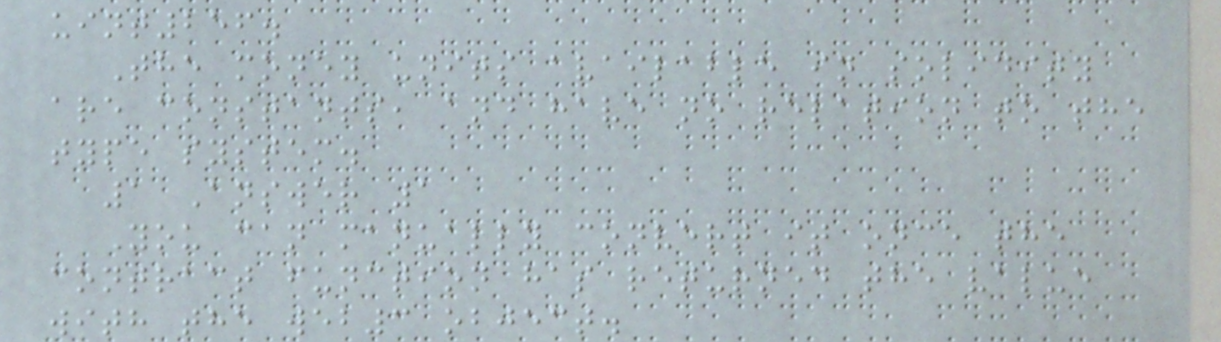uint256.
The money units available in solidity
are constants, and have no relation to the
type system.
1 Answer 1
You can manually convert it once the
contract function has returned the value
with the web3 object.
